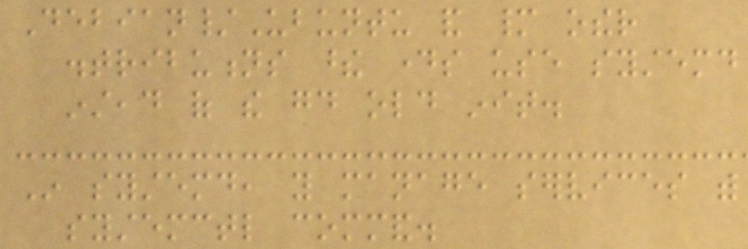Debian/Ubuntu and many other
distributions these days use systemd
instead of the good old init.
In systemd, you manage services with
systemctl command.
